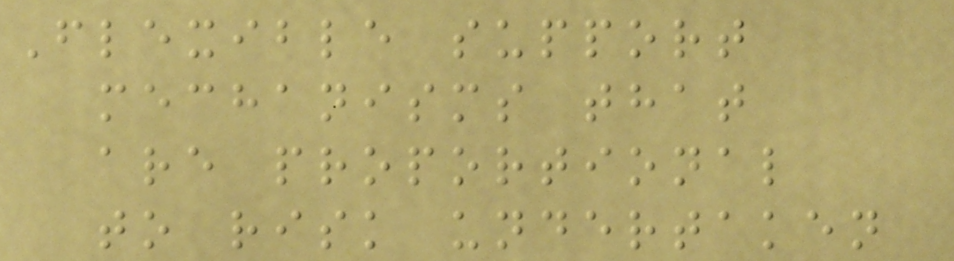Flexible support
mechanisms that
are proportional
to risk undertaken
